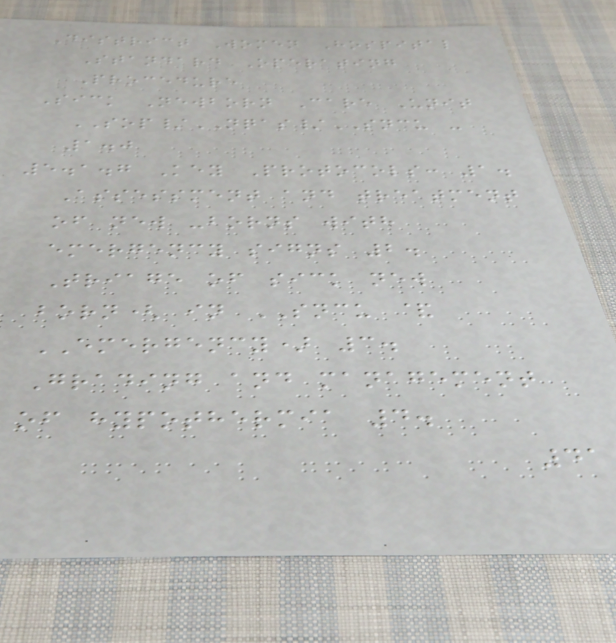District Women Hospital
Standard Operating
Procedure
Sick Newborn Care Unit
SOP/NQAS/SNCU -
1.0
5.1.7 Key Protocols: 1.
Assessment and treatment
of new -borns with
emergency signs 2.
Triage of sick new
born( in SNCU &
EMERGENCY) 3.
Grading and management
of hypothermia 4.
41
